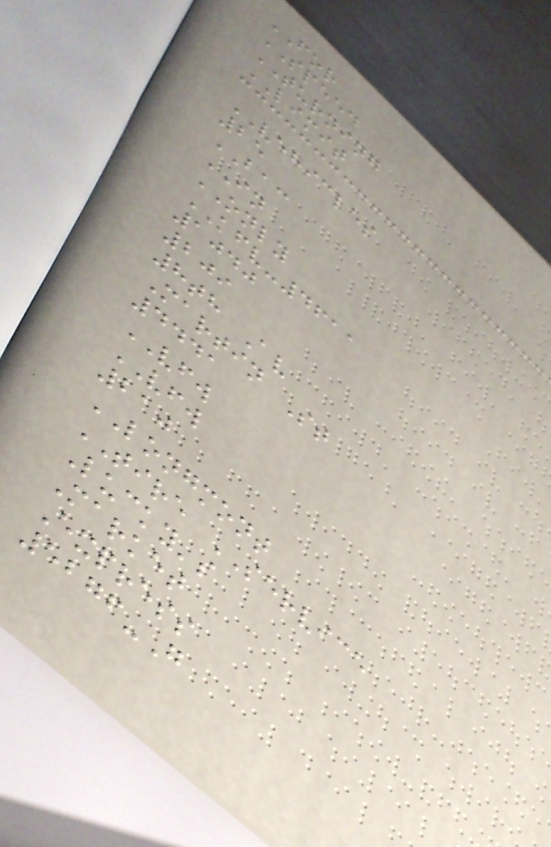FOR
SPEED
TURNING
LIMIT
VEHICLES
25
BAC
IN
ONLY
KFV-4611
1040
209
8th Av
Martin St
4441
VFW
VFW
210
LONGMONT
TIRE SERVICE
Lucky's
Market
Express
5276-G
